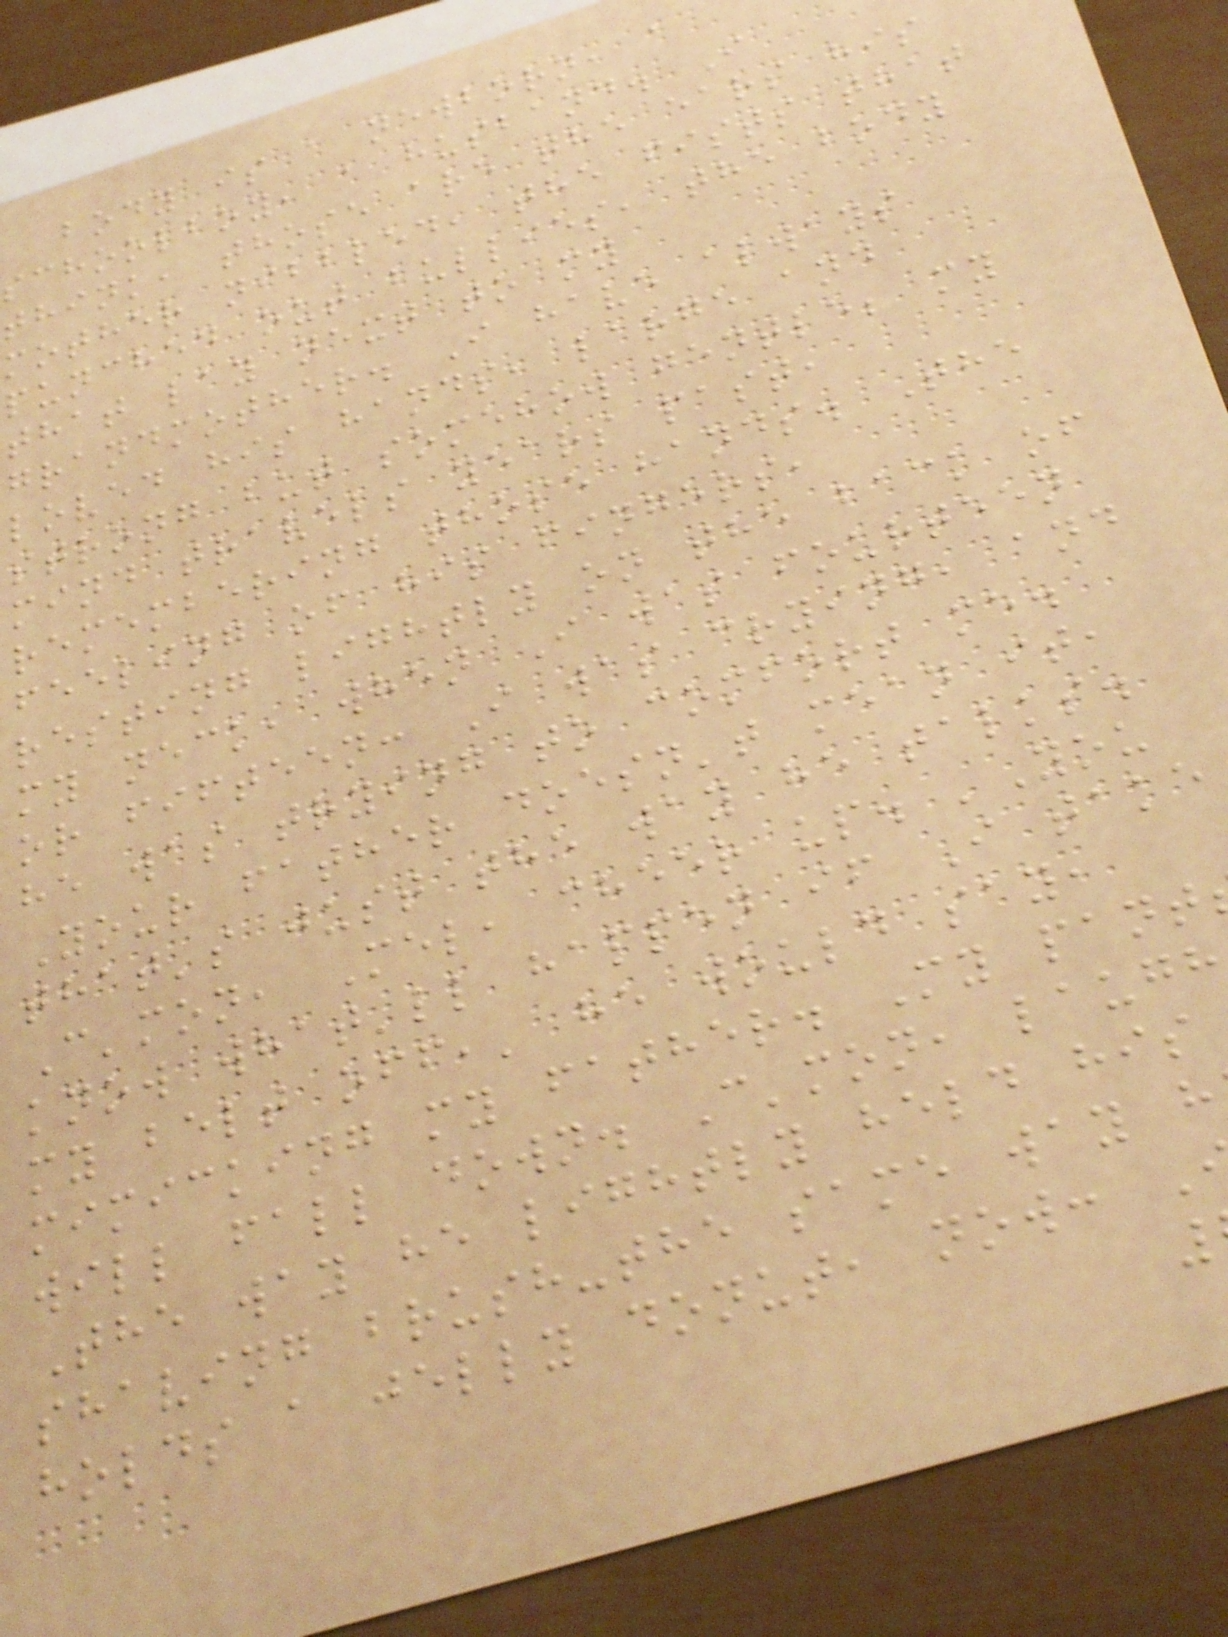body is a newborn, a
schoolboy, a husband. I
think, those are the ears his
mother nibbled, the fists that
punched out bullies, the body
that lay next to my
grandmother. I have always
loved his hands, large and
strong but somehow gentle; my
mind travels years past,
remembering those hands. The
feeling of his fingers,
resting lightly on the back of
my neck, when I was fourteen
or fifteen: I was crying, and
he was trying to comfort me.
Your father doesn't mean it,
that's just the way he talks.
C'mon, Mel, cheer up. 'You
know what'll happen if I take
my belt off,' he would say,
mimicking my father. My pant
will fall down. C'mon, laugh
The way he lightly held his
shaving brush-the same way h
holds a jelly donut, now:
